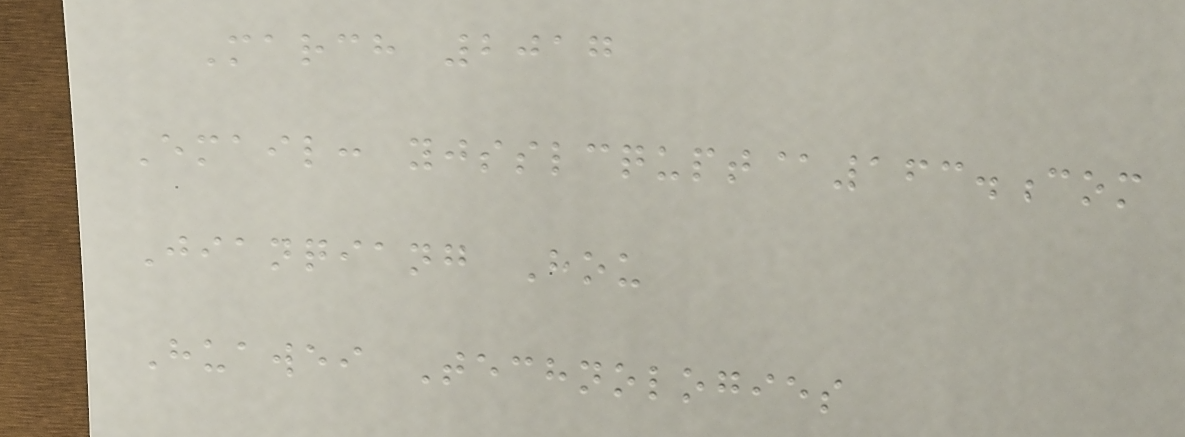March 2017
Email: yjsslcqupt@163.com
Jianqiang Hou
Huawei Technologies
